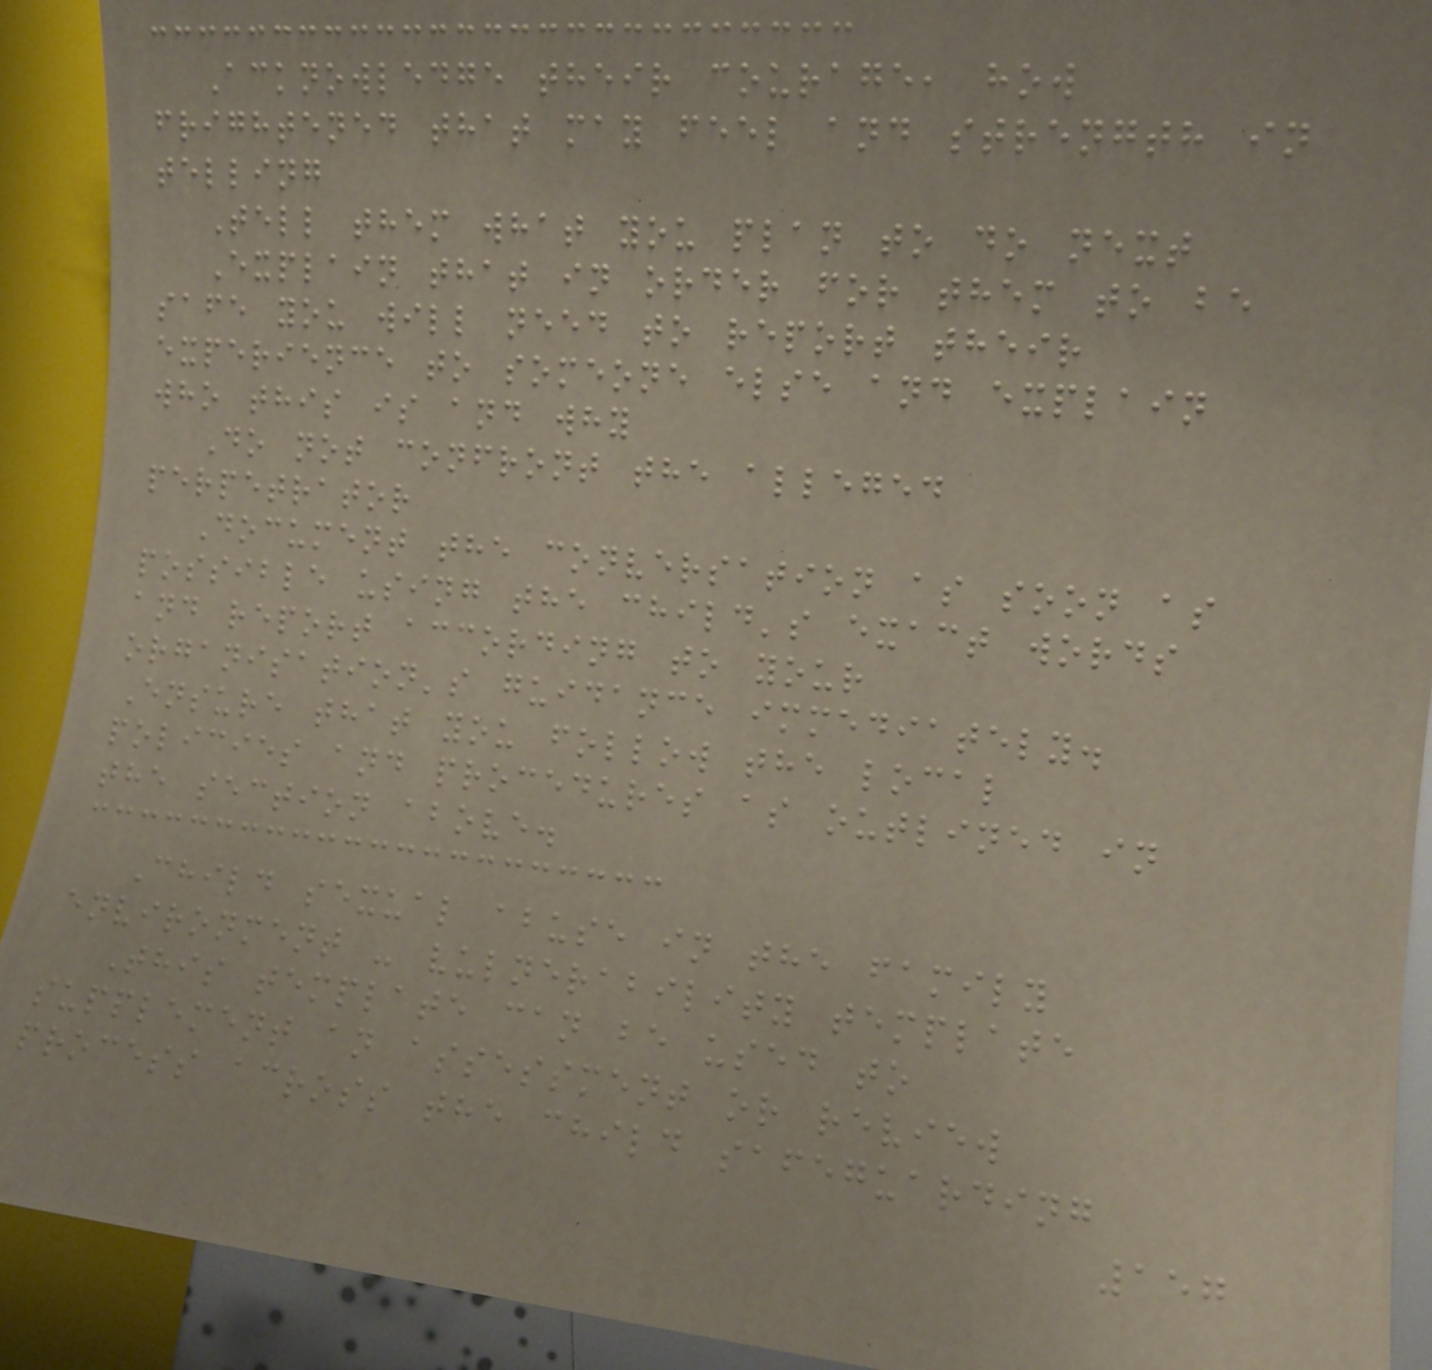Acknowledge their courage, how
frightened that may feel and strength in
telling
Tell them what you plan to do next
Explain that in order for them to be
safe you will need to report their
experience to someone else and explain
who this is and why
Do not confront the alleged
perpetrator
Document the conversation as soon as
possible using the child's exact words
and report according to your
organisation's guidance immediately.
Ensure that you follow the local
policies and procedures as outlined in
the section above.
Child sexual abuse in the family
environment - vulnerability template
This template can be used to
supplement an assessment or review
process across the child safeguarding
157
